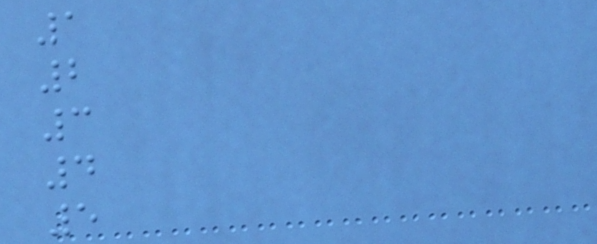1
2
3
4
5
